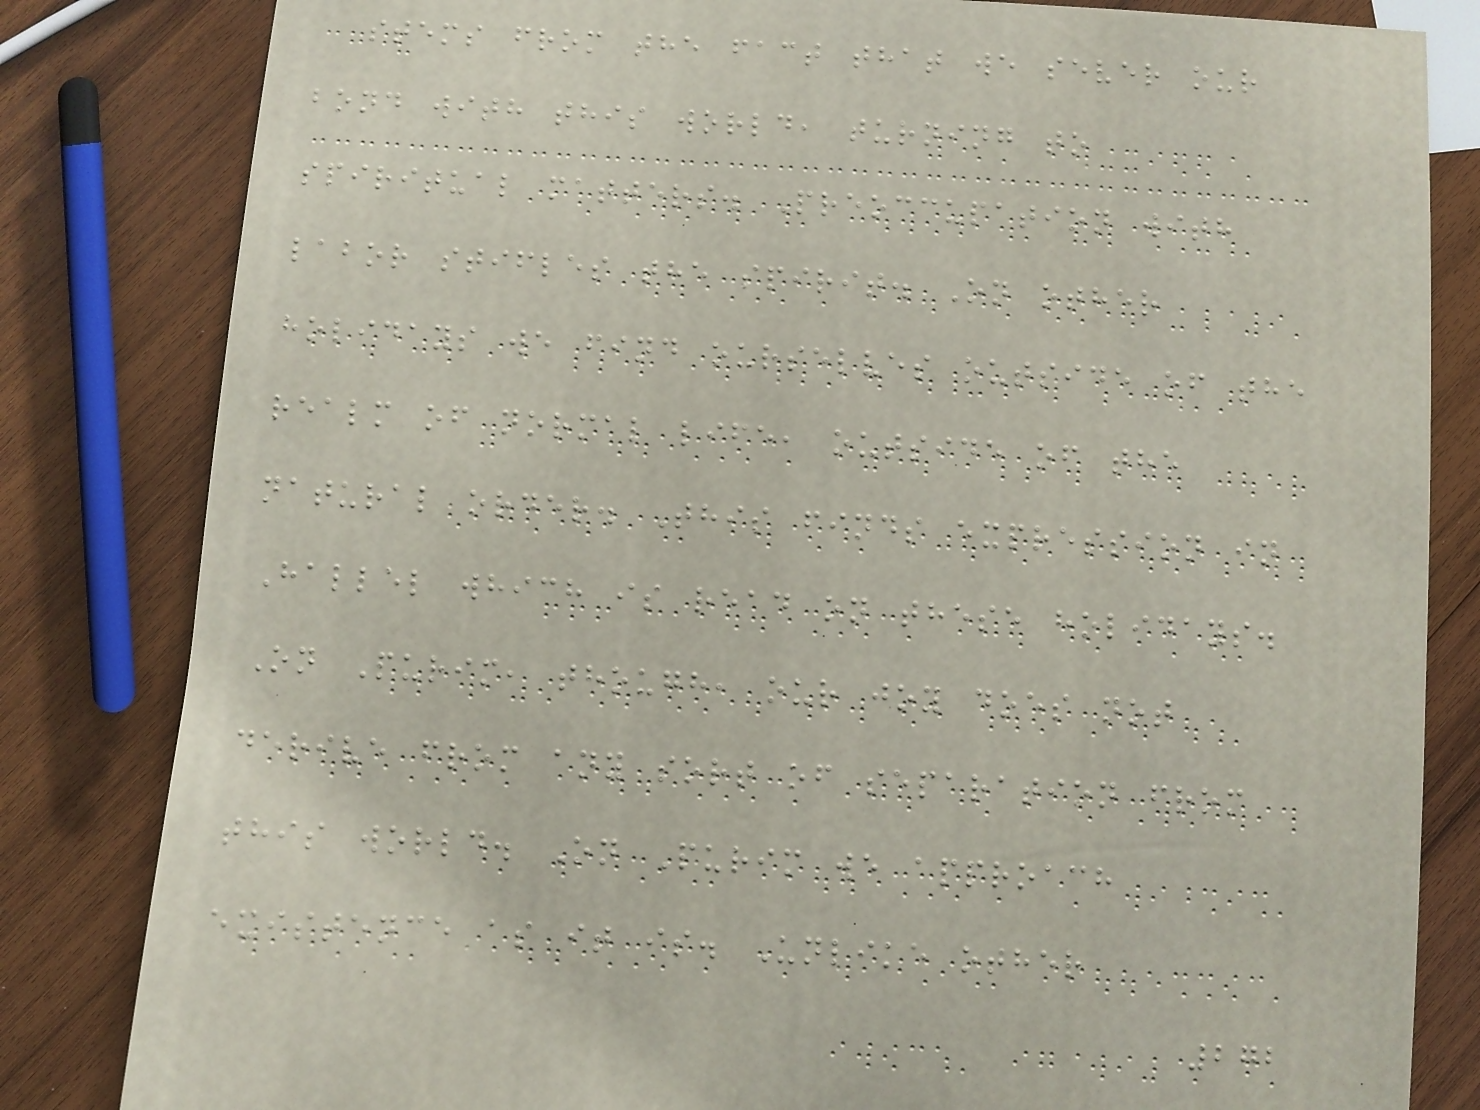stems from the fact that we sever our
bond with this world, turning to
spiritual matters. Preoccupation with
labor stifles the spirit. On other
holidays we find ourselves outside of the
realm of normal life, outside of the
natural order. This finds expression in
Hallel which is read on these holidays.
On Purim, though, our joy does not
derive from any sort of separation from
this world. On Purim we approach
existence as it is. Unlike other
272
